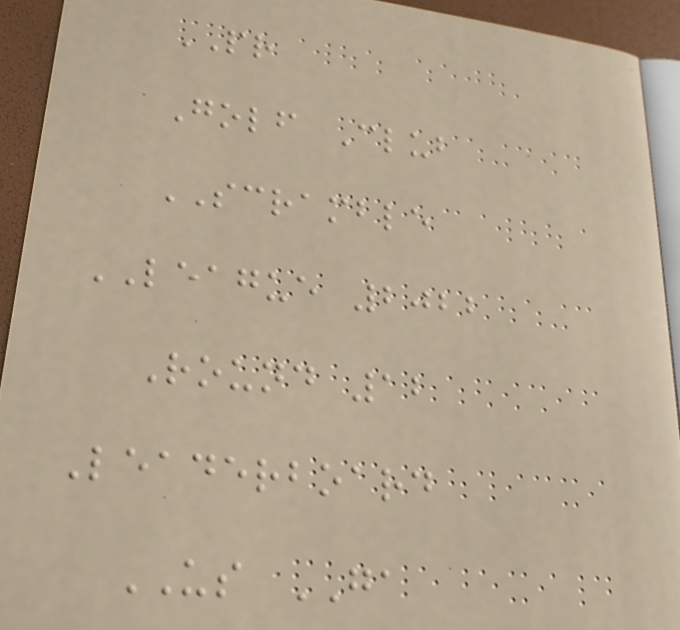PR
Golf Club
SCRAMBLE
LEAGUE 2022
Round 12
Leaderboard
US GA
